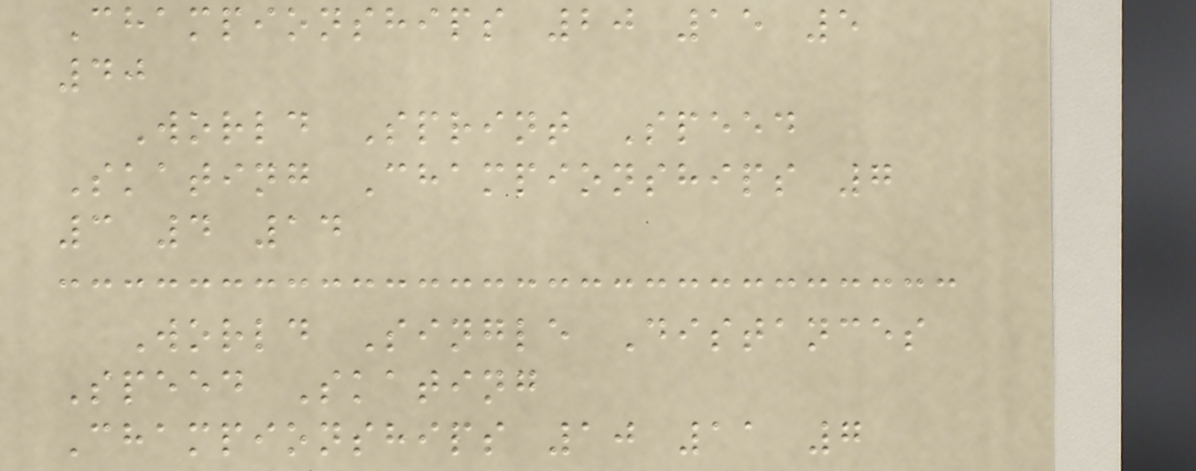Championships 20 15 5
40
World Sprint Speed
Skating Championships 7
3 4 14
World Single Distances
Speed Skating
Championships 10 11 7
